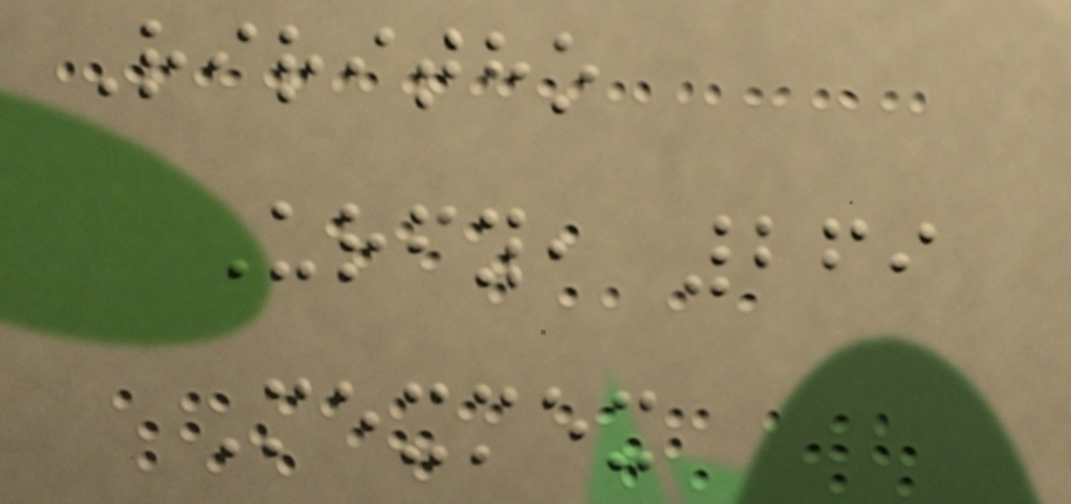Riritho
Urfy, 269
Mexmex
